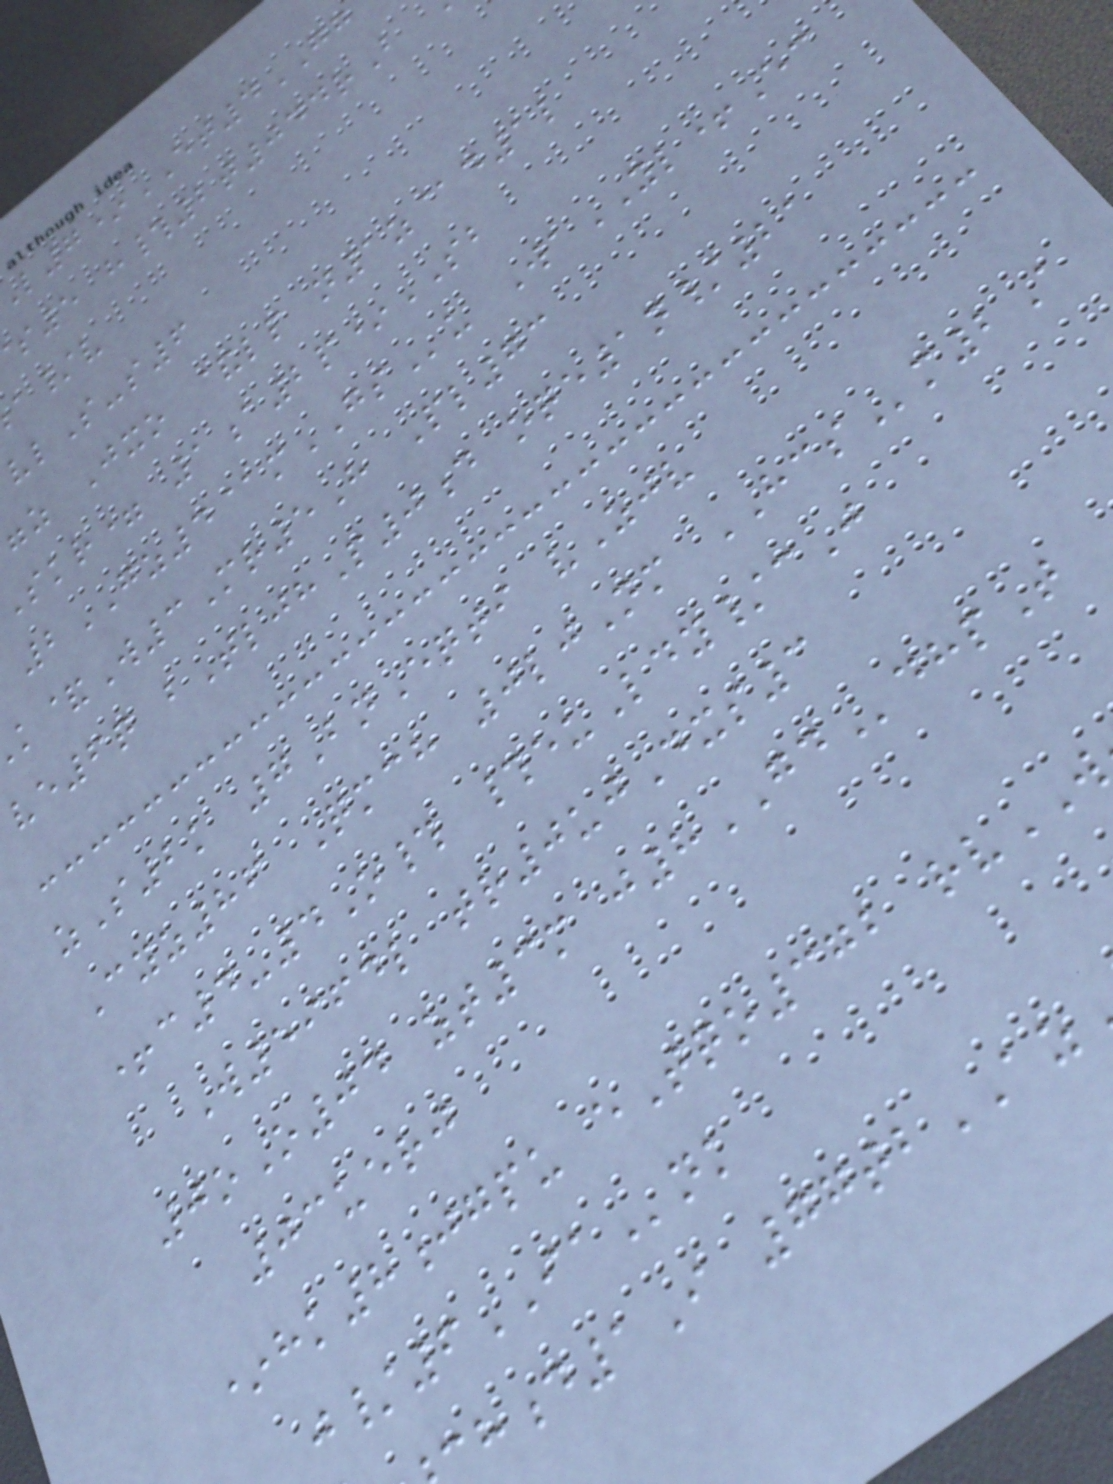7*ET4GG
s5 h#2t044rB
a/v
vlS-s6
z Jxo &lp n1z@d1l
skr= 1a2p*SB
2GZ4@mGSu WaYL+Ec
&W3Mr5H Pl73
ve6q bTljhP0d oqe1n/21
zS2k 7BnEqti vZjv
Cyz86 Qmch 0ljNm HCSm2A
+c4-4O# #euLdy/cJ
W5964l tr0ujDxs3
0oO04 zt3m j8GDdhpT
03uerj
*hk8jgpu eTqo372 rv
j/6IAnk
d1I 77tbAZ
